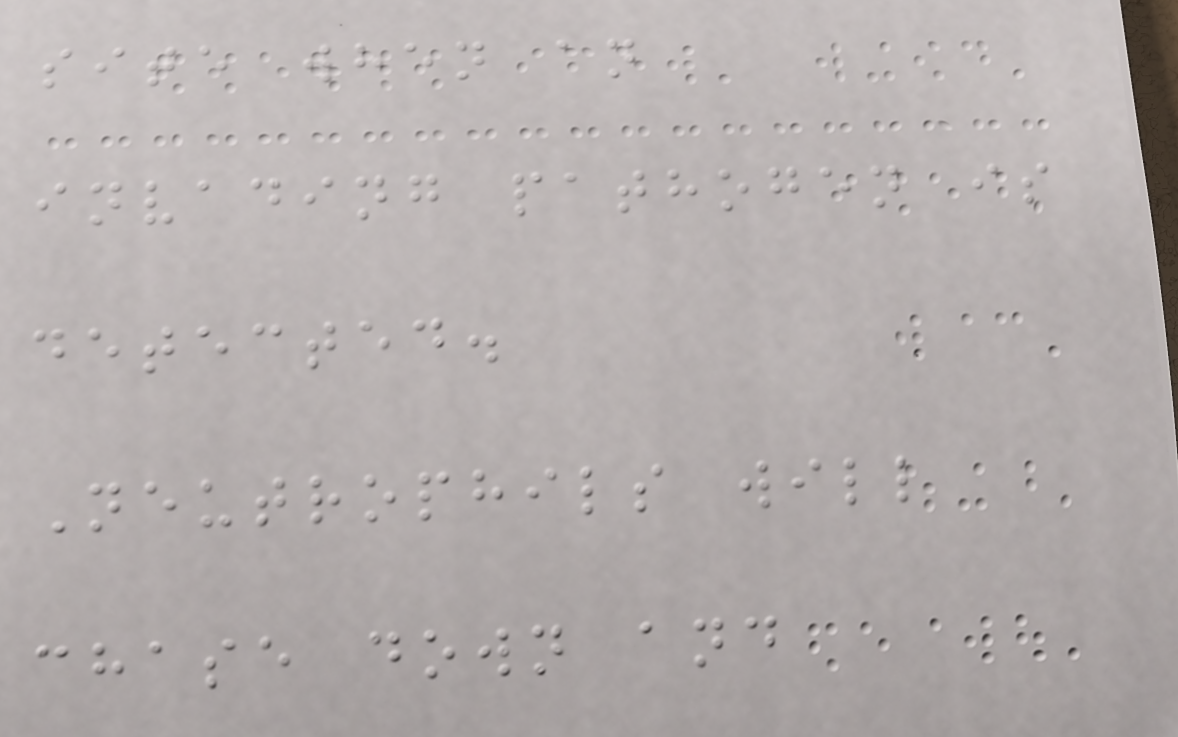site when an
invading pathogen is
detected.
Neutrophils will
chase down and
